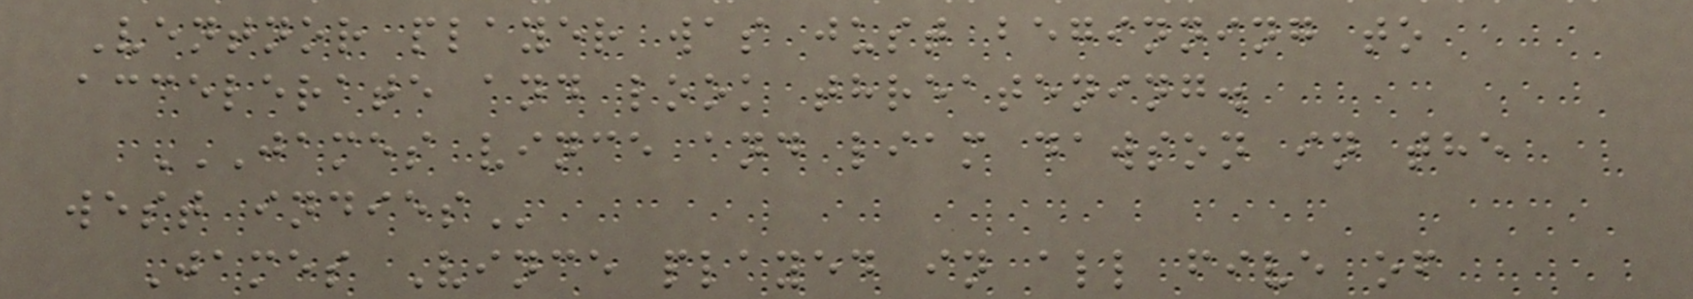Ventnor player was just beginning to
accelerate and look threatening.
JAMES VINCE AND LIAM DAWSON IN THE
WEST INDIES
James Vince played in all five of
